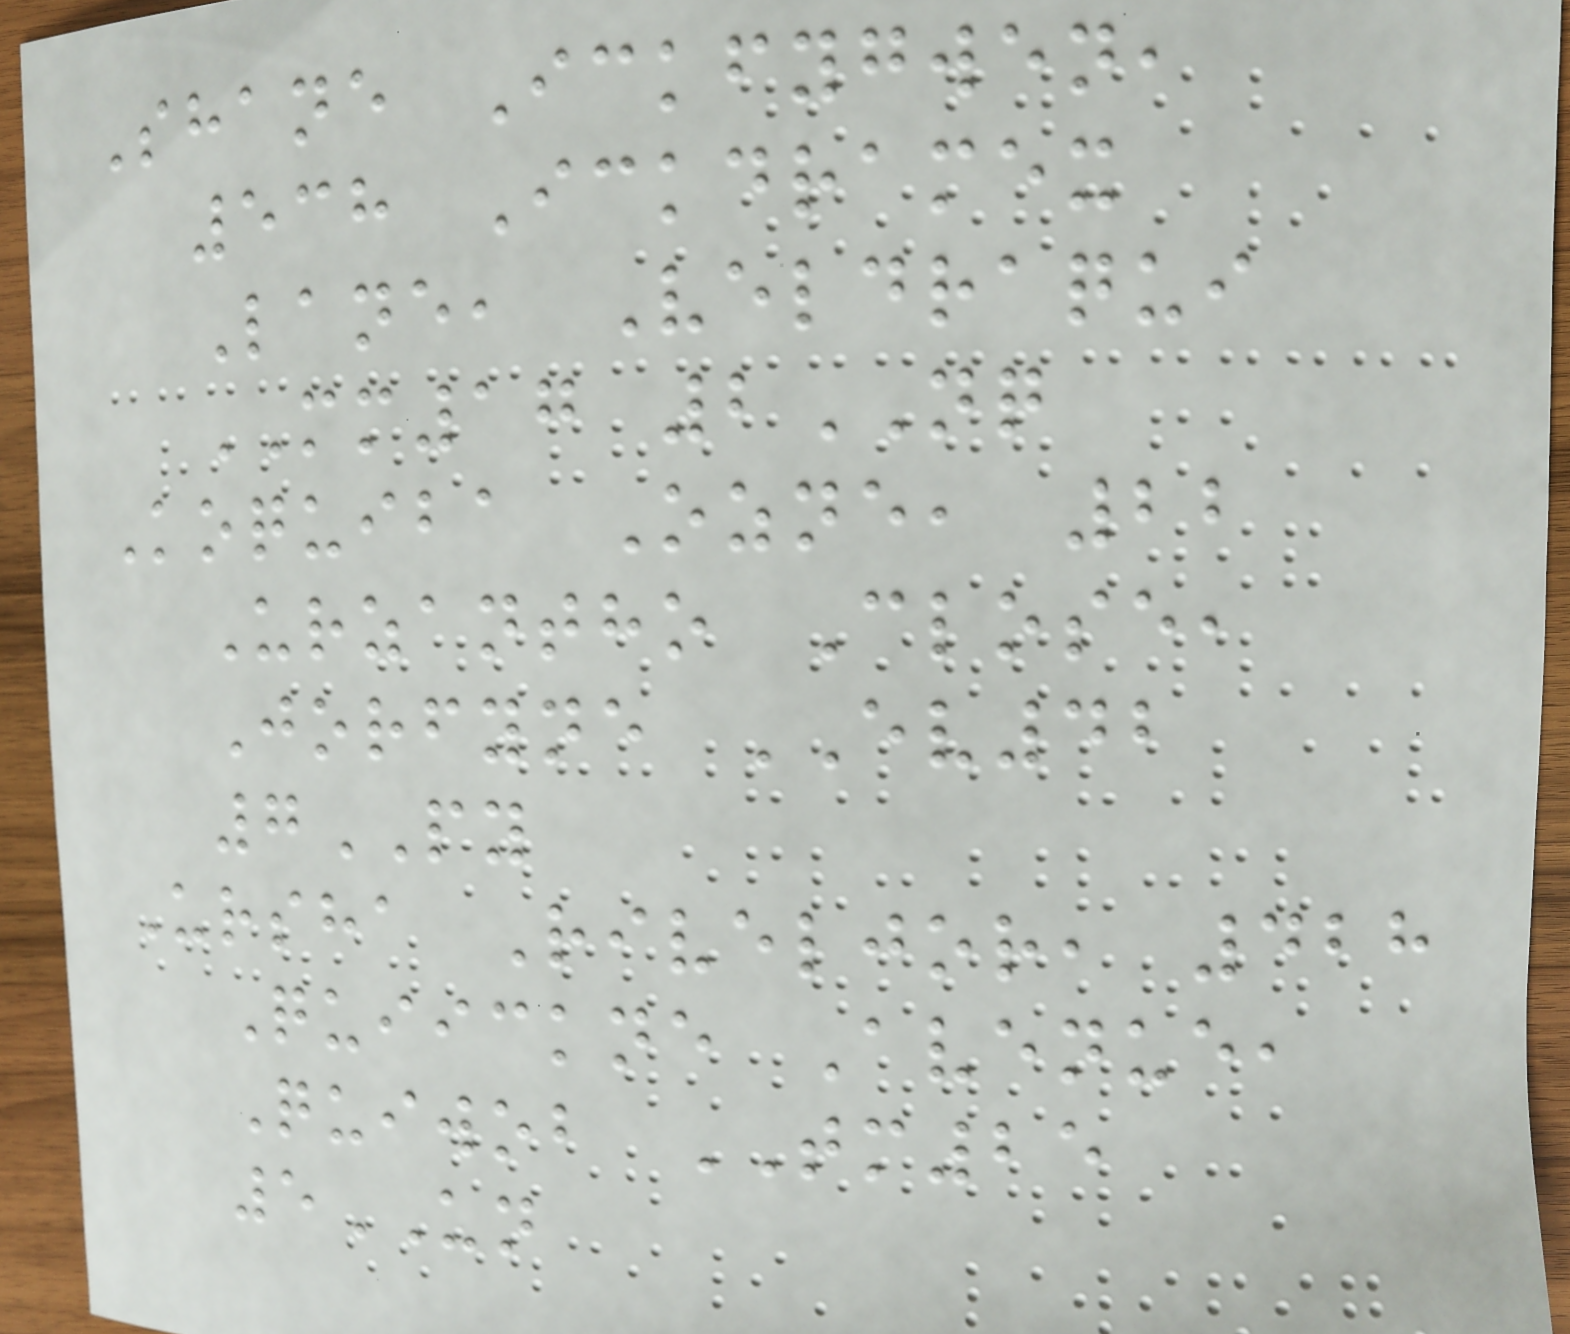Shane Ickfygwen,
538 Ickdramex
Lane, Veldraqui
MM17 2NQ
Koquiba Ozne, 22
Urzantho Close,
Jorfyne EV42
7PY
Ursha Riveljor, 428
Quiickne Avenue,
Quiwob TM25
5UN
